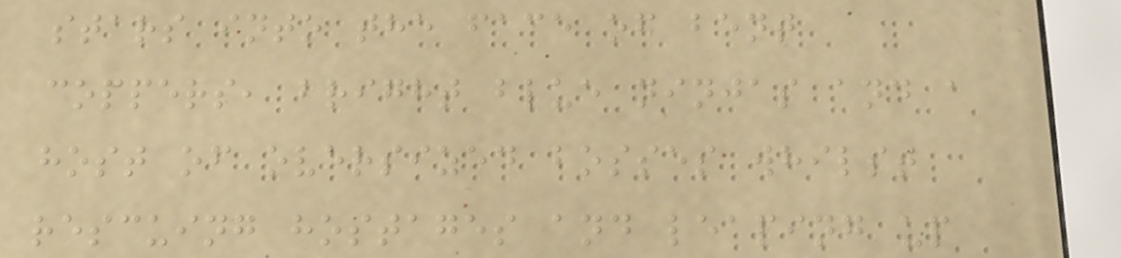stars into the face of bent
coppers, bright blue ninjas and a
host of oversized bosses whilst
rescuing hostages and leaping up
